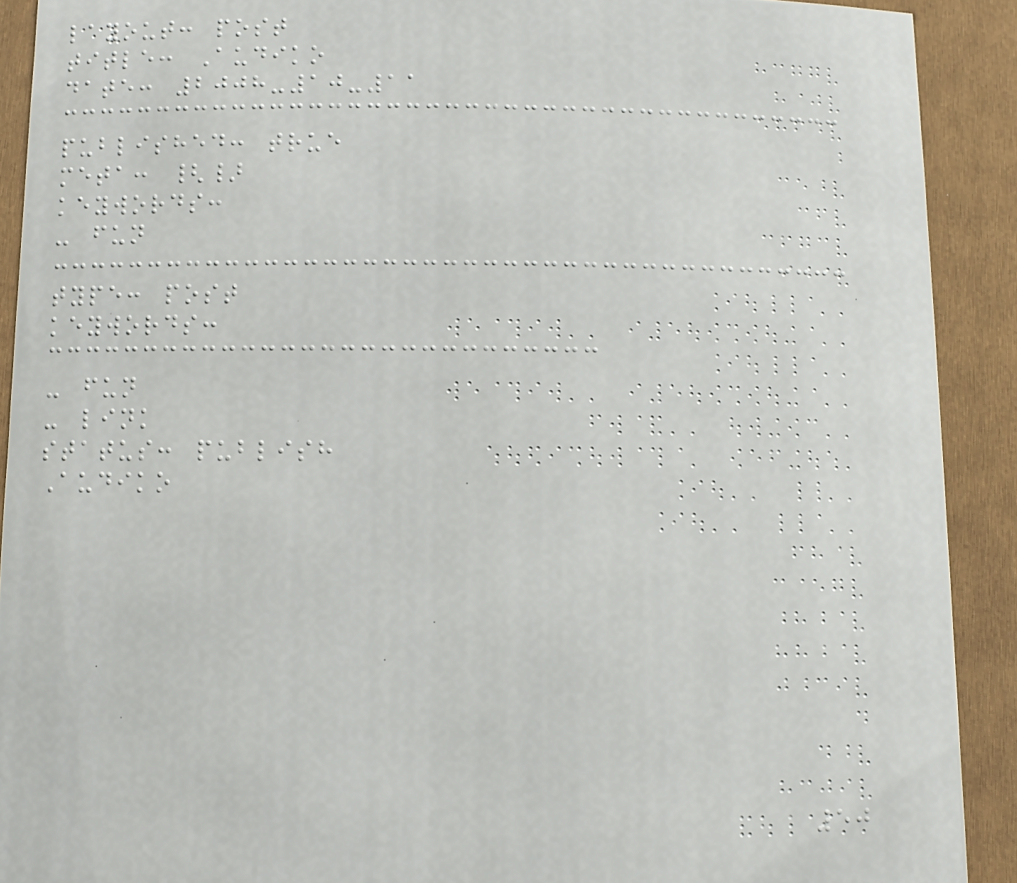layout: post
title: Audiko
date: 2008-10-11
published: true
meta: {}
keywords:
- fun
type: post
keywords:
- fun
- link
status: publish
Audiko
50
